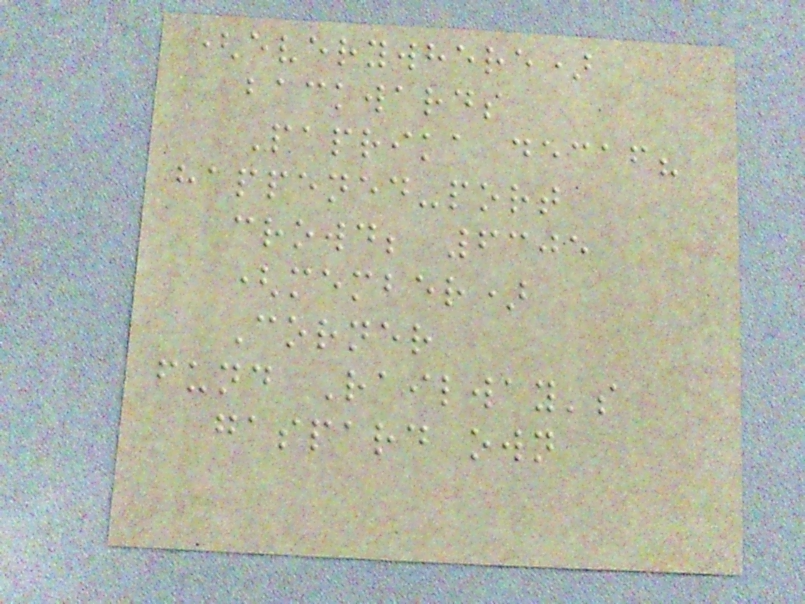(everywhere)
backwards
Paprika decaf?
happened-port
crowd; 6305
(member)
Corner
fund Railway's
gaspard own
